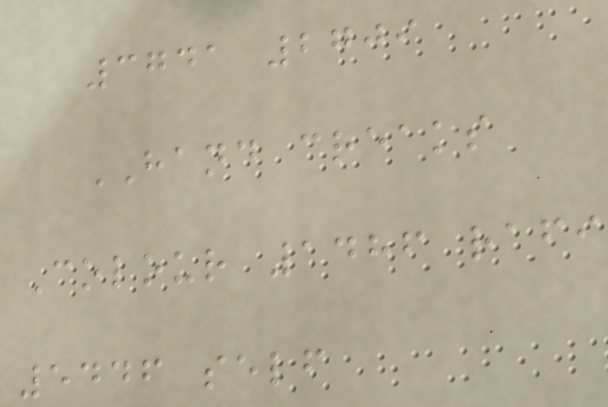3741 2709
HAND creaks
Colour 1486 rafi
5446 self
